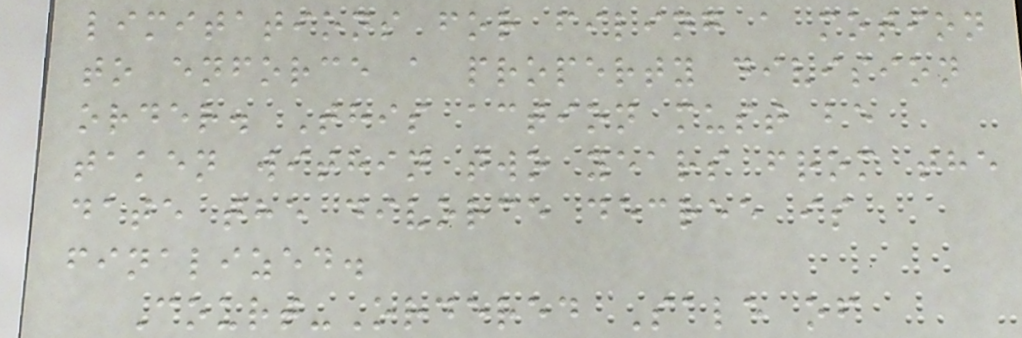limitations for filing a motion
to enforce a property division
order. This action must be
taken within two years from the
date the divorce decree is
finalized.
Court-Ordered Sale of
